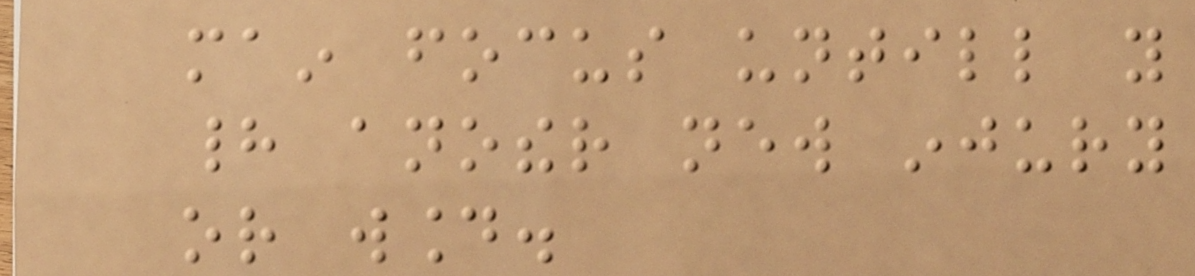main focus untill you
had another new injury
or wound.
